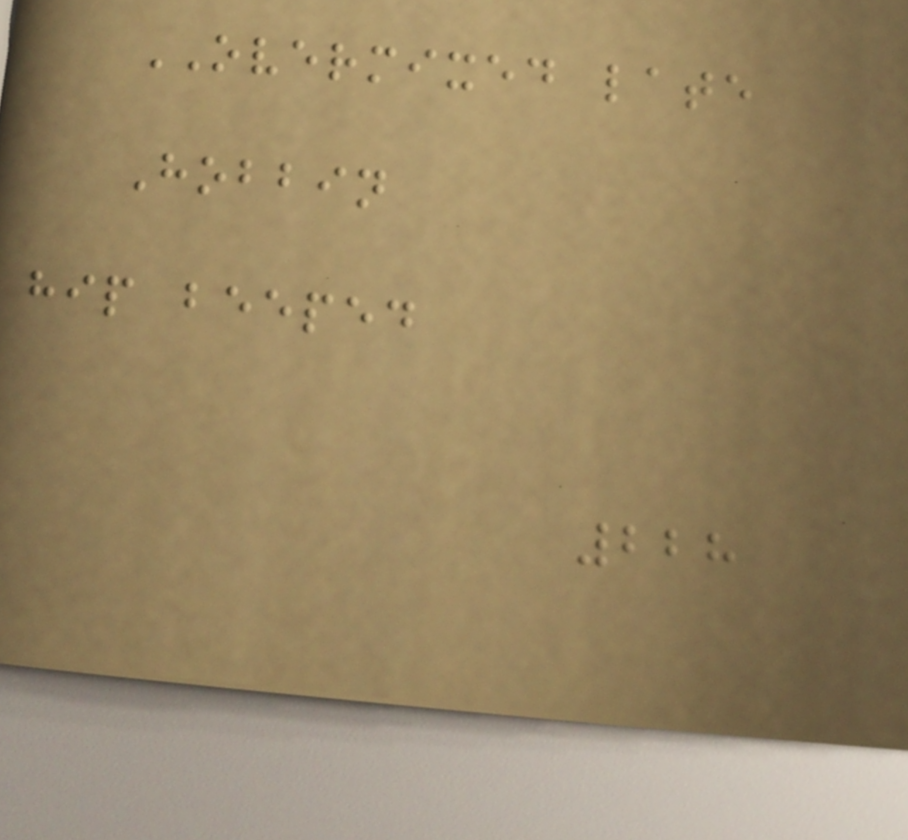OVERMIXED late
Hobbin
hip beeped
228
